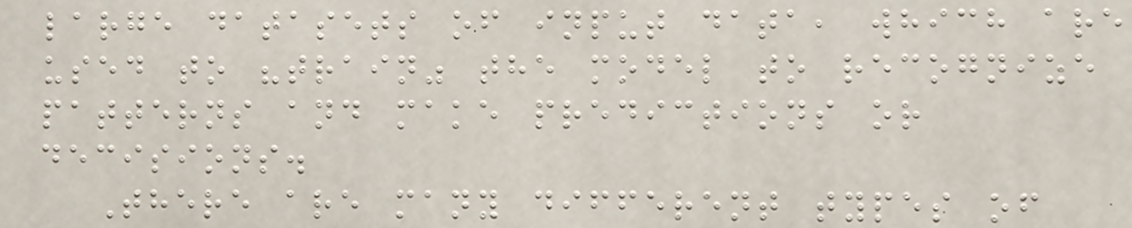large datasets of input data, which are
used to "train" the model to recognize
patterns and make predictions or
decisions.
There are many different types of
